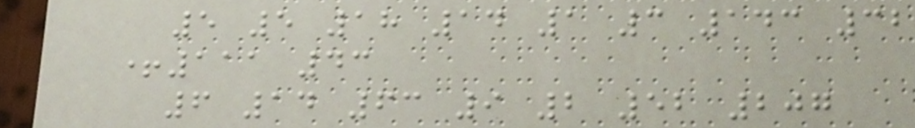5 5 18 14 1 3 143 32
+111 43
6 14 63 9 2 52 207
